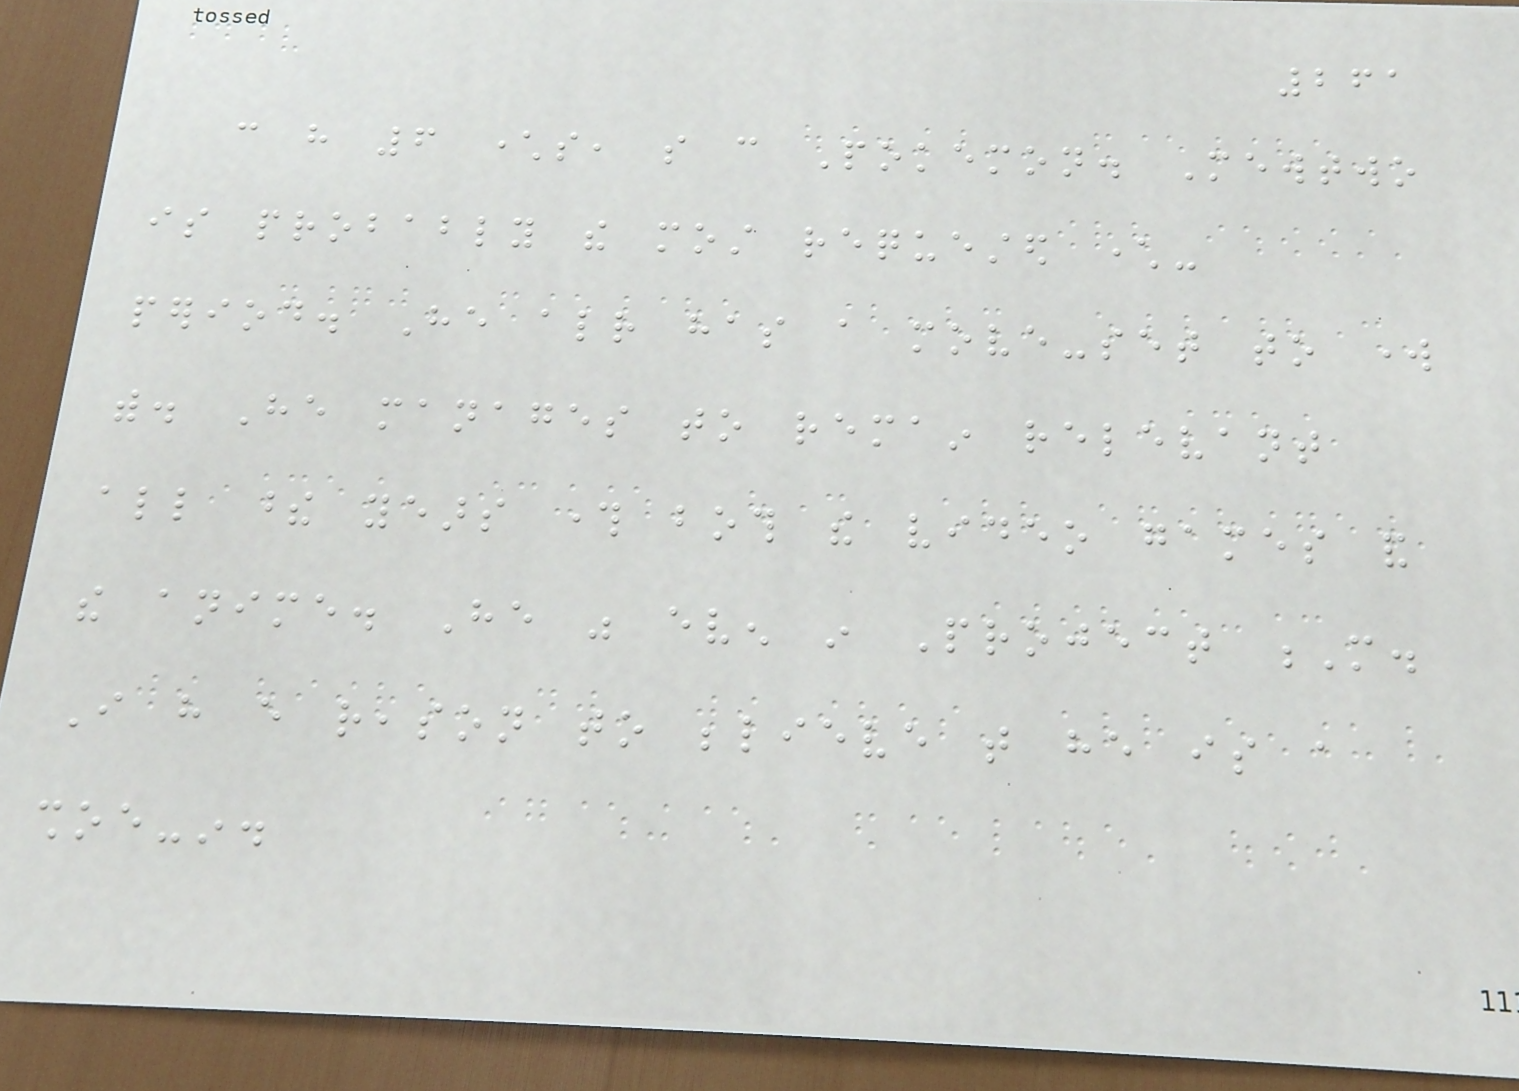261
can have 6 characters, so can Pokemon. Mewtwo
is probably the most requested character-
period. He already has a move-set to work
with. He manages to remain relevant
all these years through both the video games and
the anime. He was even in Project M.
I have every reason to believe that he is a
shoe-in.
